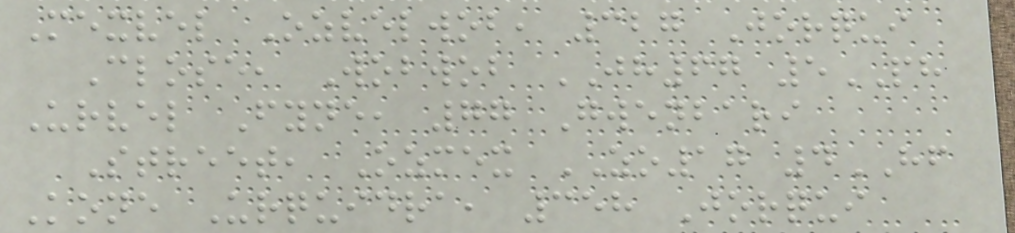Mexvel Ozvelwob, 327 Jorqui
Close, Wobwob JH67 5PH
Urvel Fyne, 77 Gwenbari
Street, Ozmex ZO17 4HF
Kone Urquidra, 358 Jorqui
